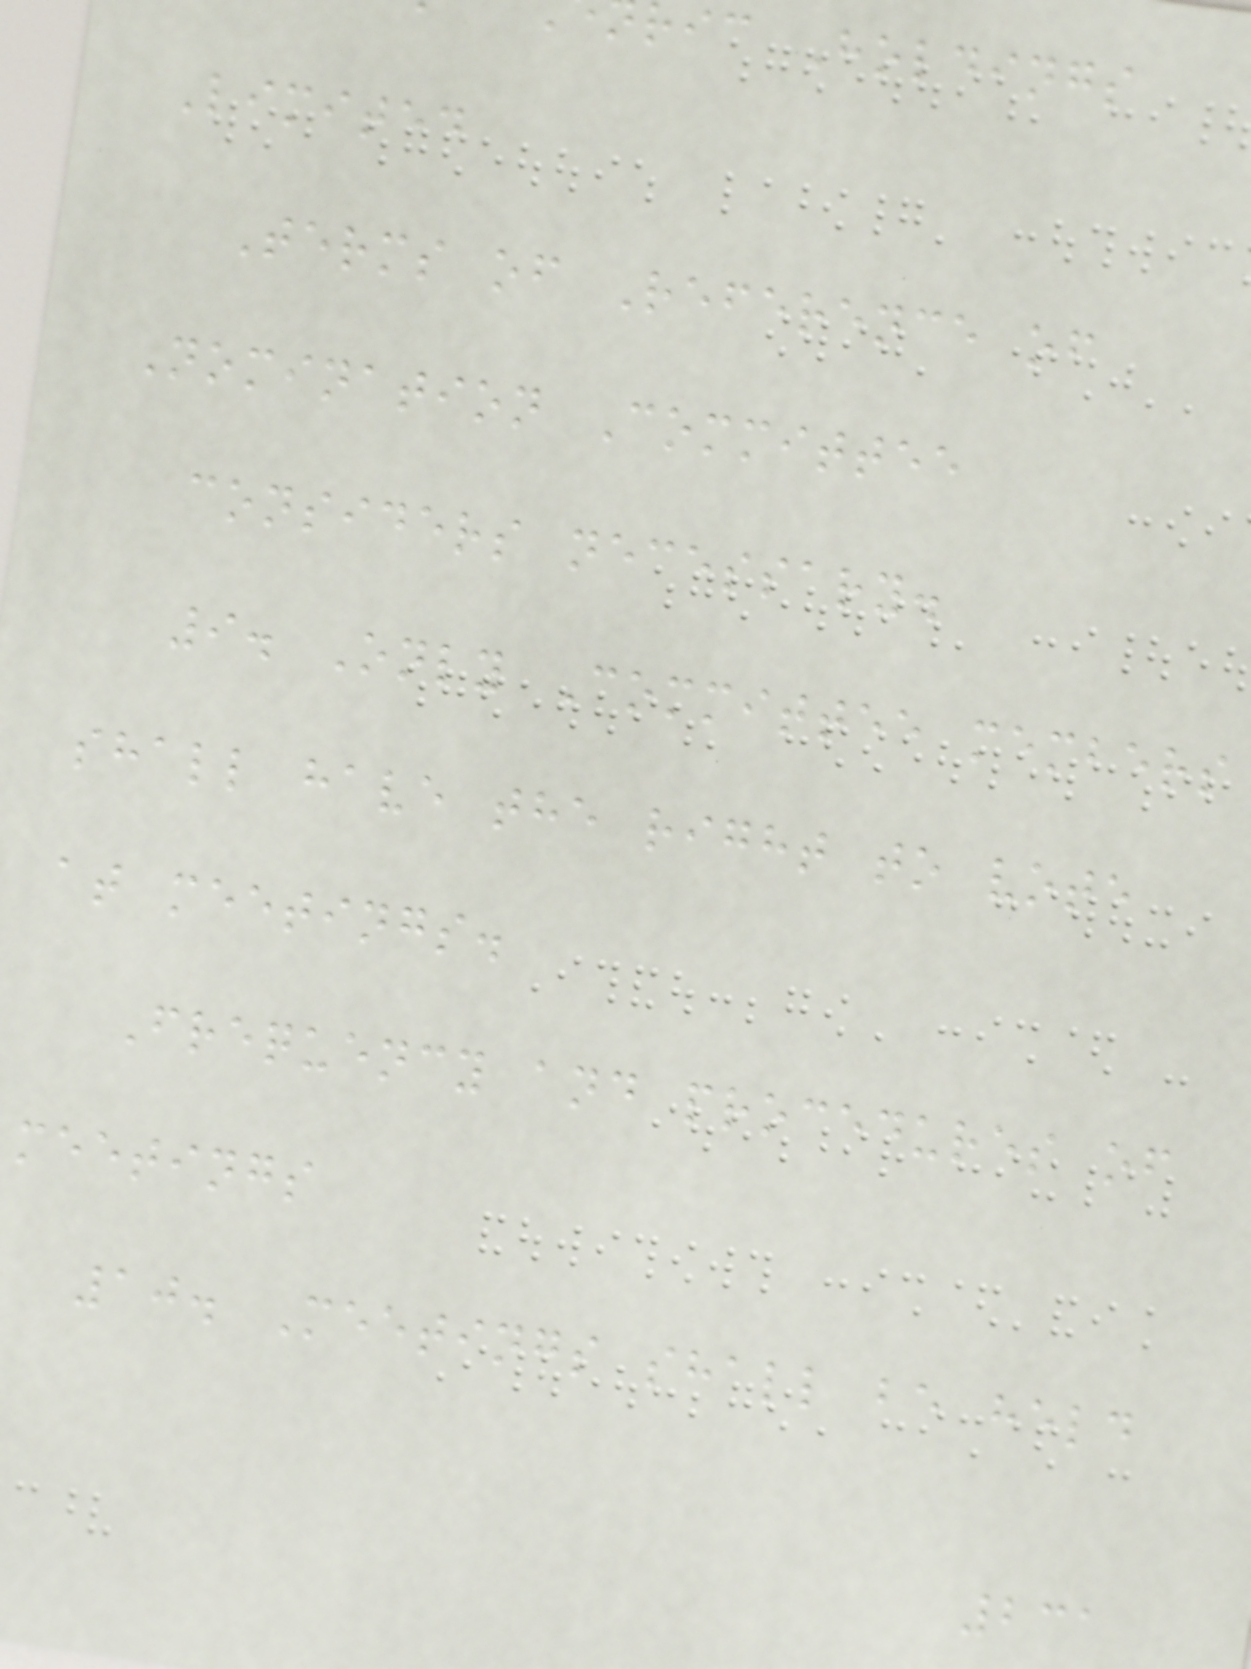ric Holdings
Limited
Terms of Reference of
Nomination Committee
considers necessary.
9. Only Committee members
shall have the right to vote
at meetings.
Frequency and procedures of
meetings
10. Meetings shall be held
231
